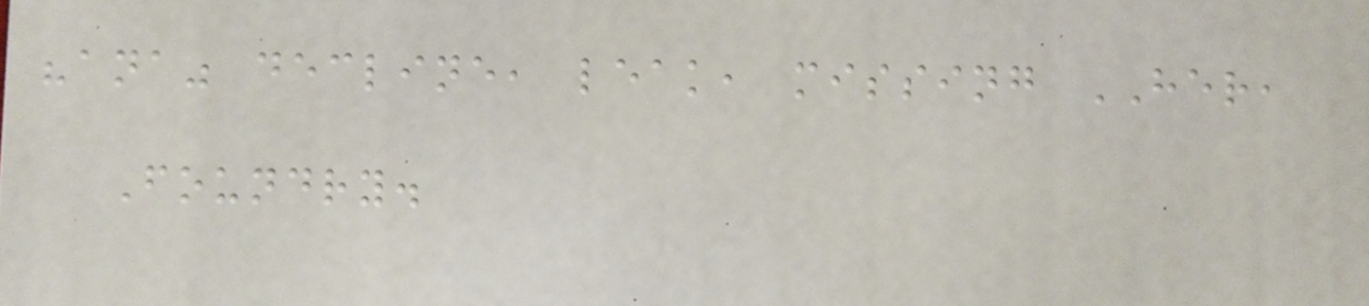"ana" decline, leak, missing HER,
Foundry.
